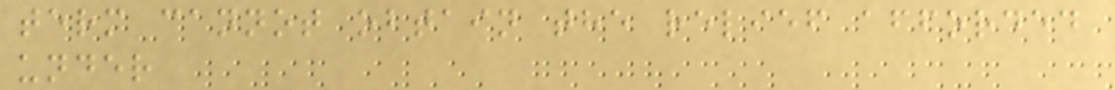term cannot obtain the relief afforded
under
